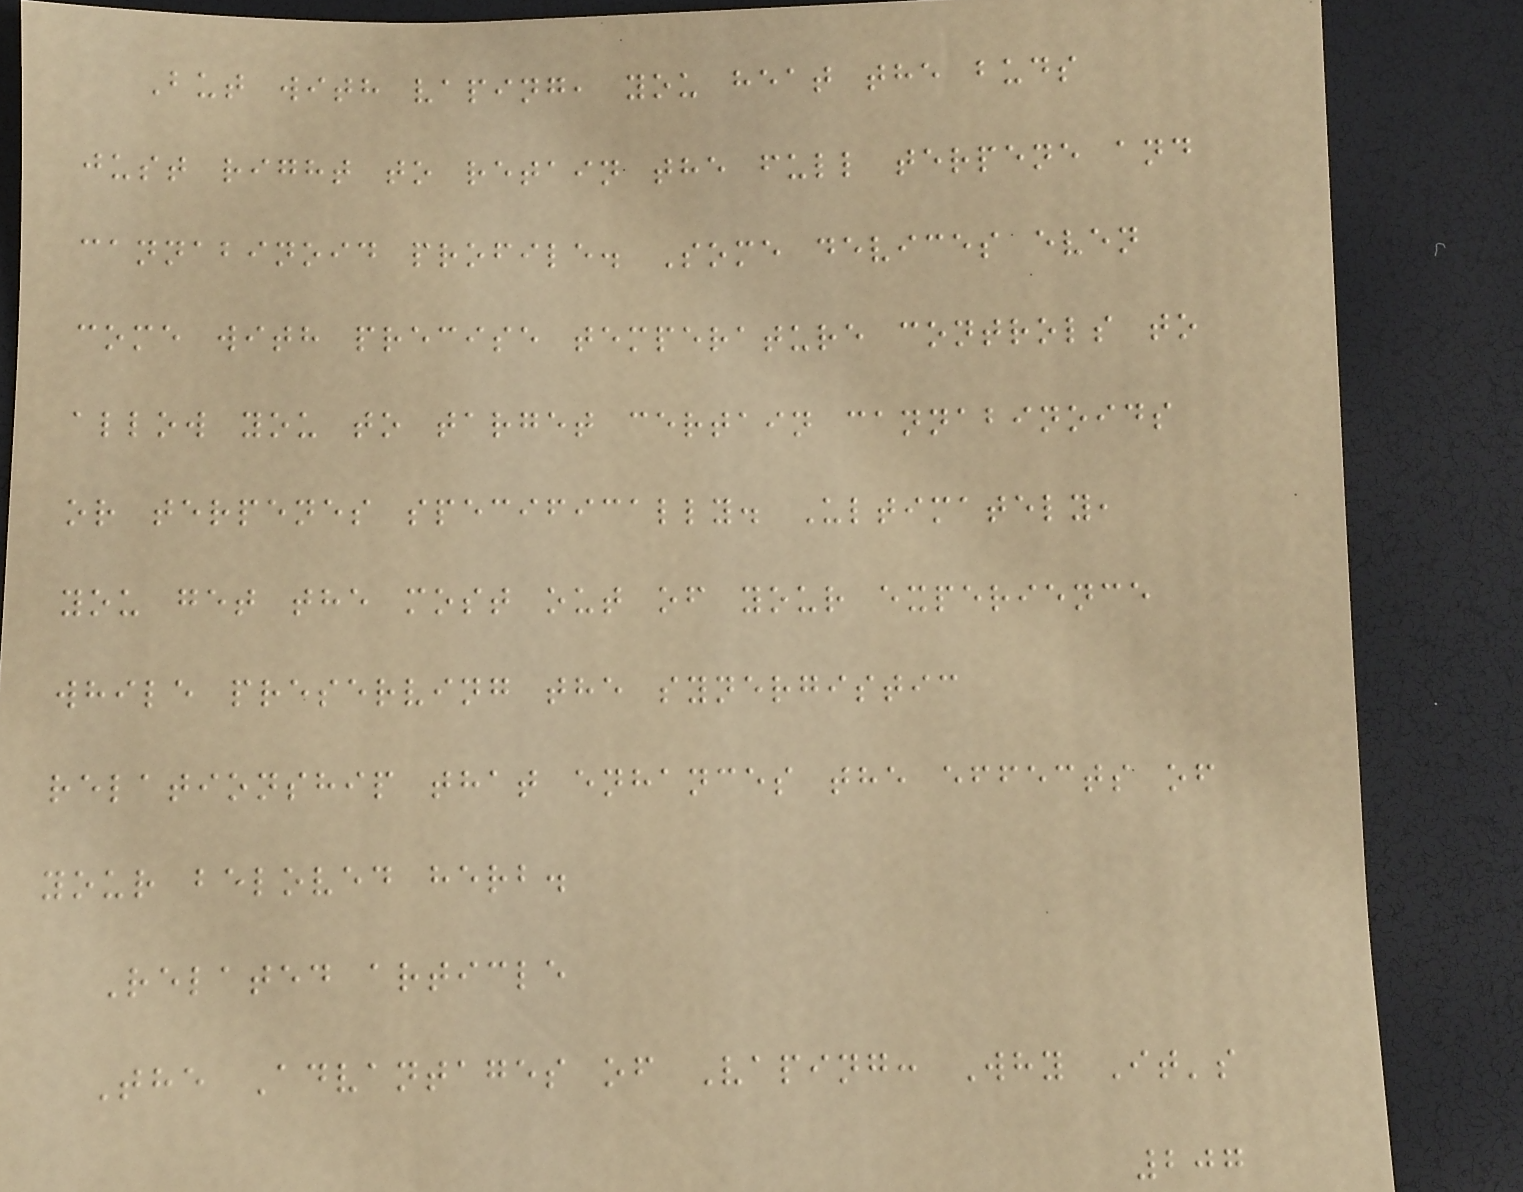But with vaping, you heat the buds
just right to retain the full terpene and
cannabinoid profile. Some devices even
come with precise temperature controls to
allow you to target certain cannabinoids
or terpenes specifically. Ultimately,
you get the most out of your experience
while preserving the synergistic
relationship that enhances the effects of
your beloved herb.
Related article
The Advantages of Vaping: Why It's
207
